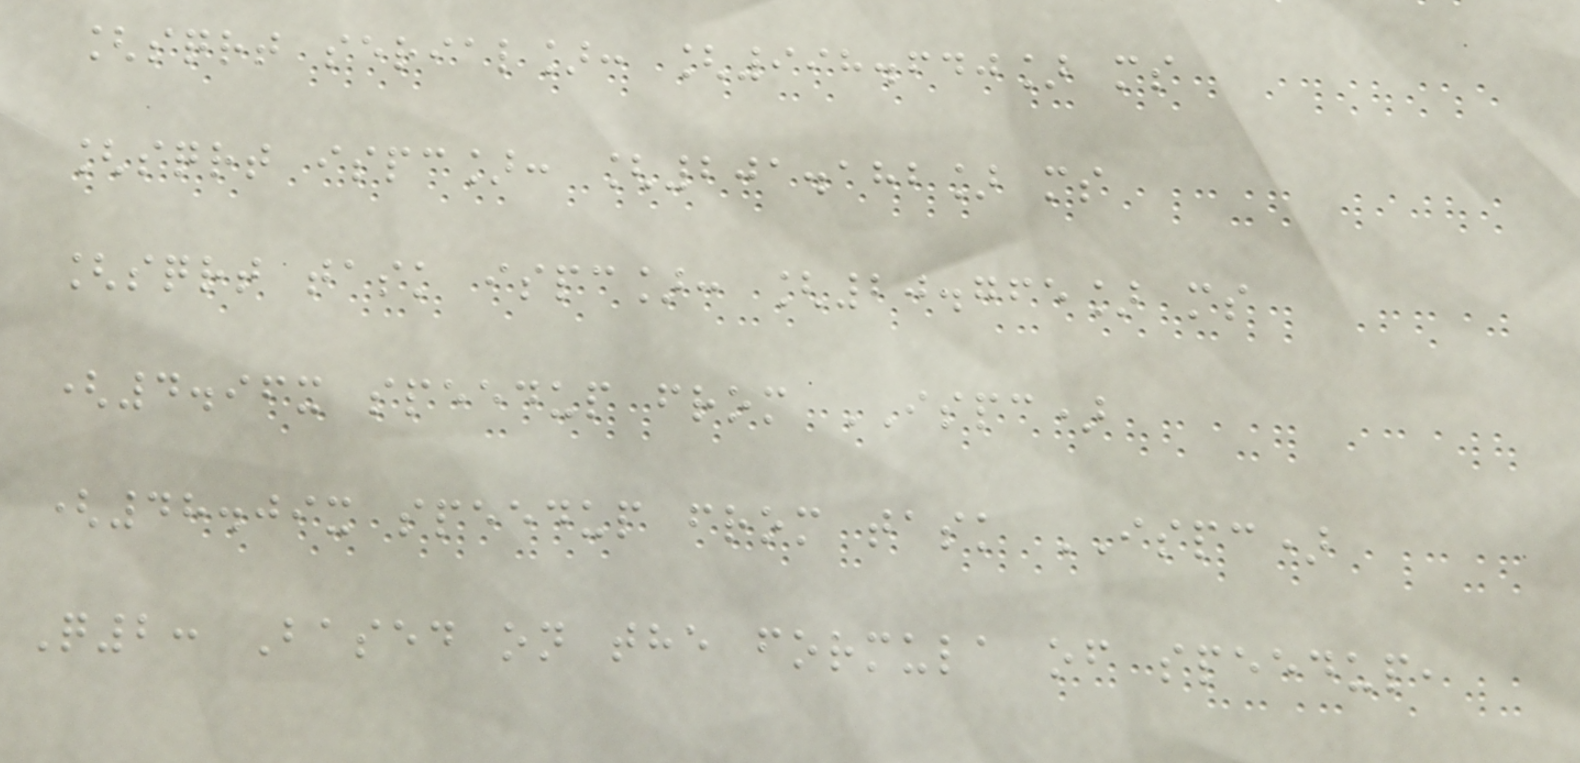[sqrt serial]: [998.640] ms
[sqrt ispc]: [201.182] ms
[sqrt task ispc]: [20.765] ms
(4.96x speedup from ISPC)
(48.09x speedup from task ISPC)
Q2: Based on the formula of speedup,
